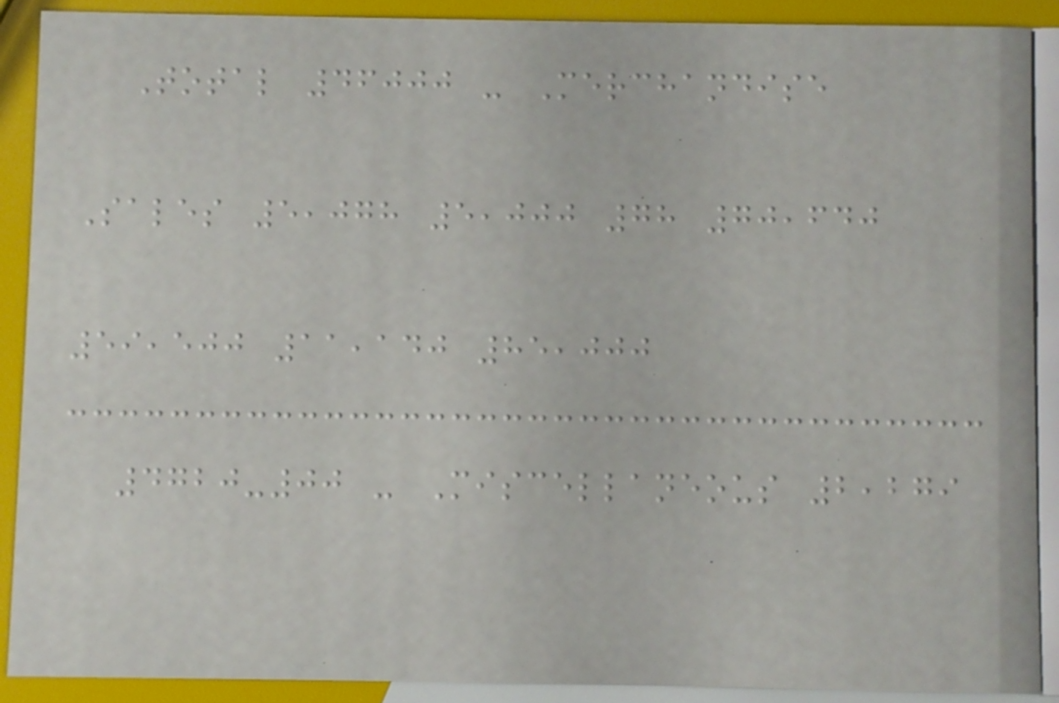Total 46000 - Merchandise
Sales 5,078 5,000 78 70,640
59,500 11,140 85,000
4720-00 - Miscellaneous 2,279
